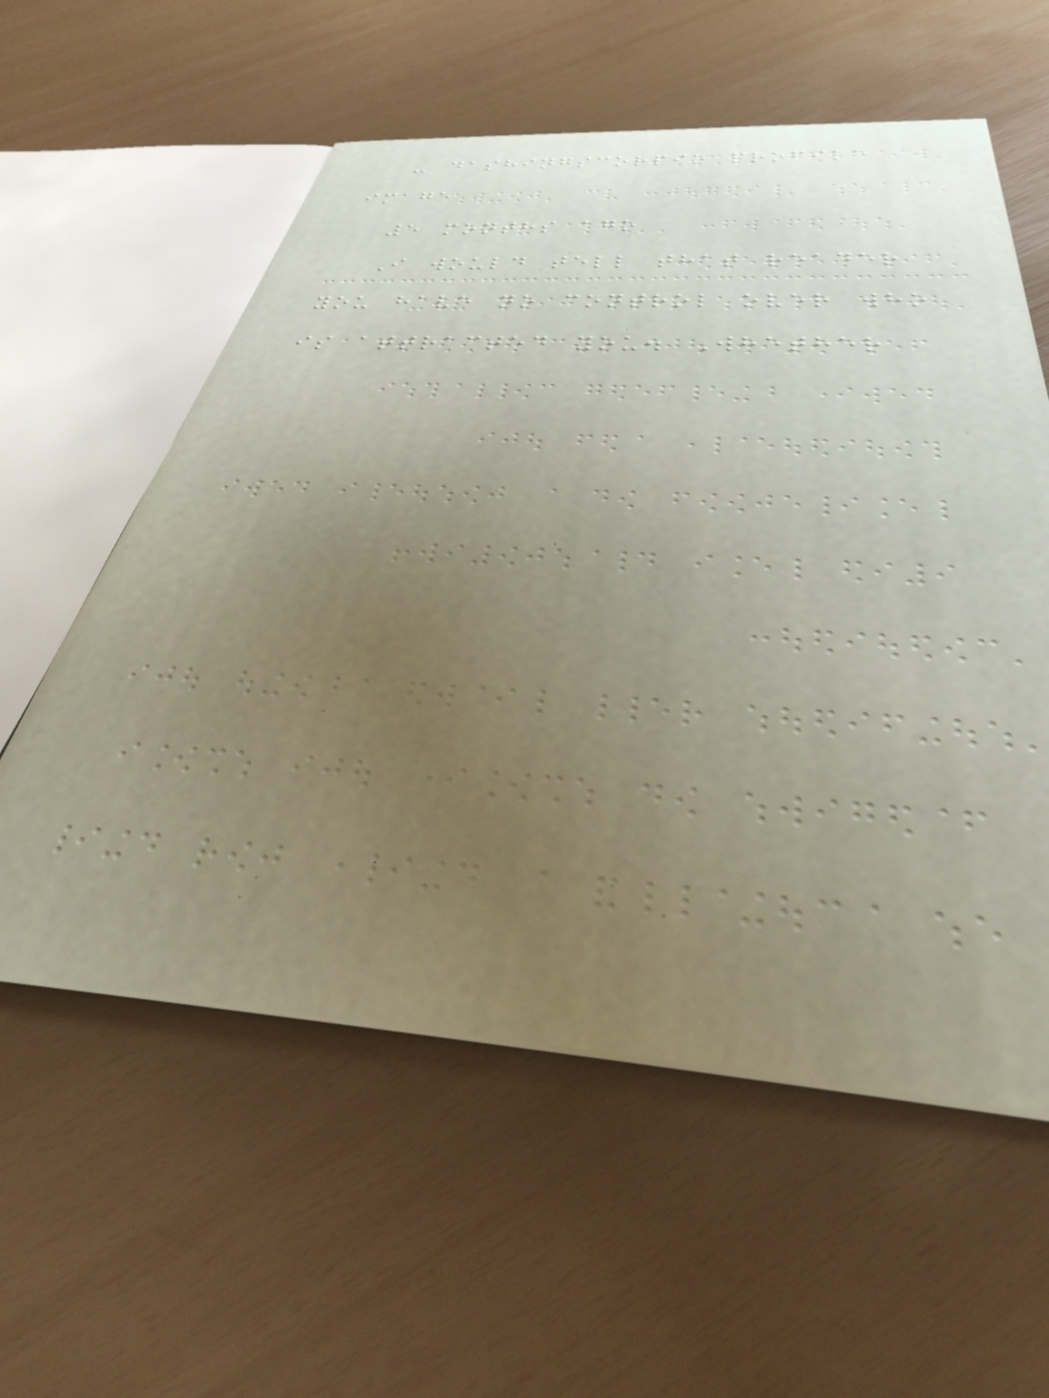- dashingscorpio profile
image
5 months ago
I would tell that reader
you have no control over who
is attracted you. Whether
